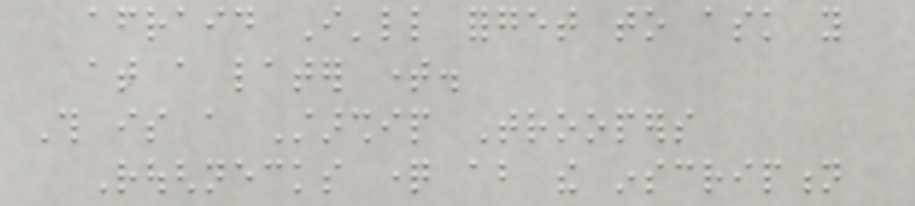afraid I'll forget to ask you
at a later time.
This is a Starship Troopers
Roughnecks question about the inscription
